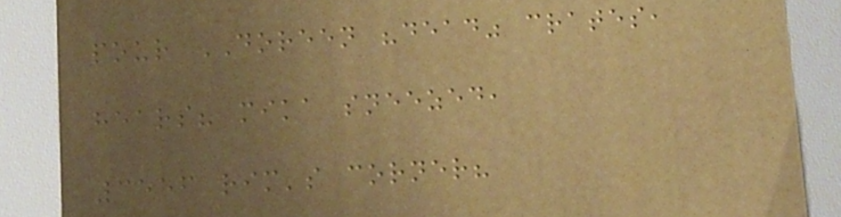pour DOREEN "dead" crates,
hears? mika sneezed,
3556 rim's corner?
